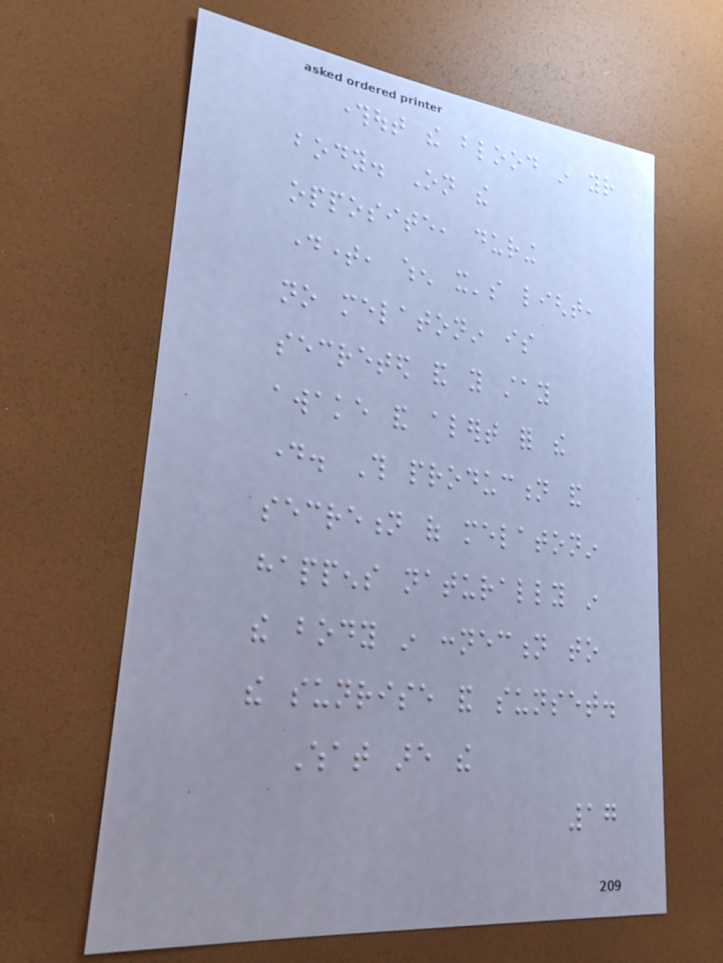throughout the blood in your
body. On the
opposite, during
daytime, when it's light,
no melatonin is
secreted and you stay
awake and alert for the
day. This production and
secretion of melatonin
happens naturally in
the body in connection to
the sunrise and sunset.
What are the
17
